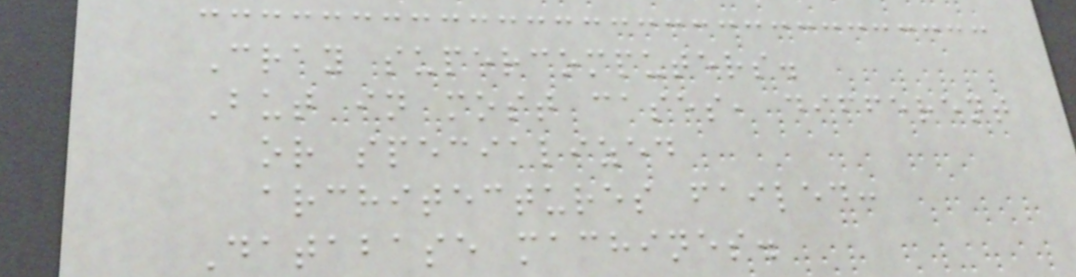Cray supercomputers.
But in most cases, different
or specialized
architectures failed:
Database machines.
